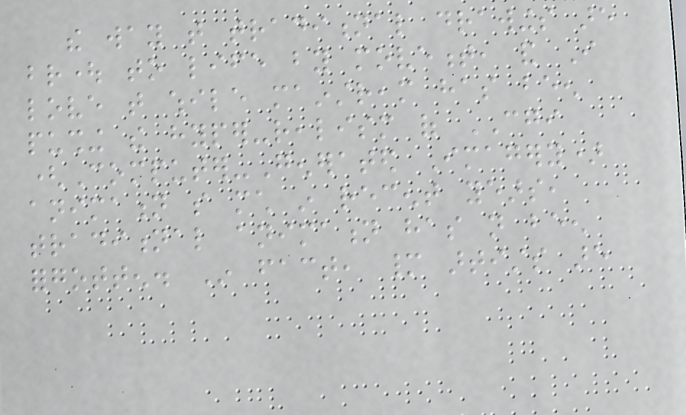the way that traditional drawings are
brought to life by movement, and I
love that while mainstream has been
pushing the hyper-realism of CGI
(Computer-Generated Imagery)
animation so much in recent years,
traditional animation has not been
forgotten. In fact, many artists are
